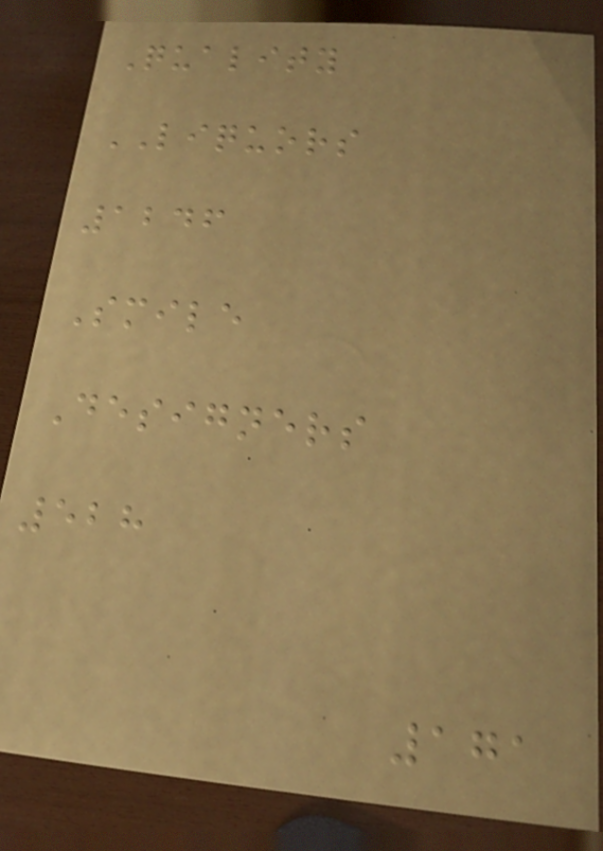Quality
LIQUORS
1246
Smile
Designers
528
171
